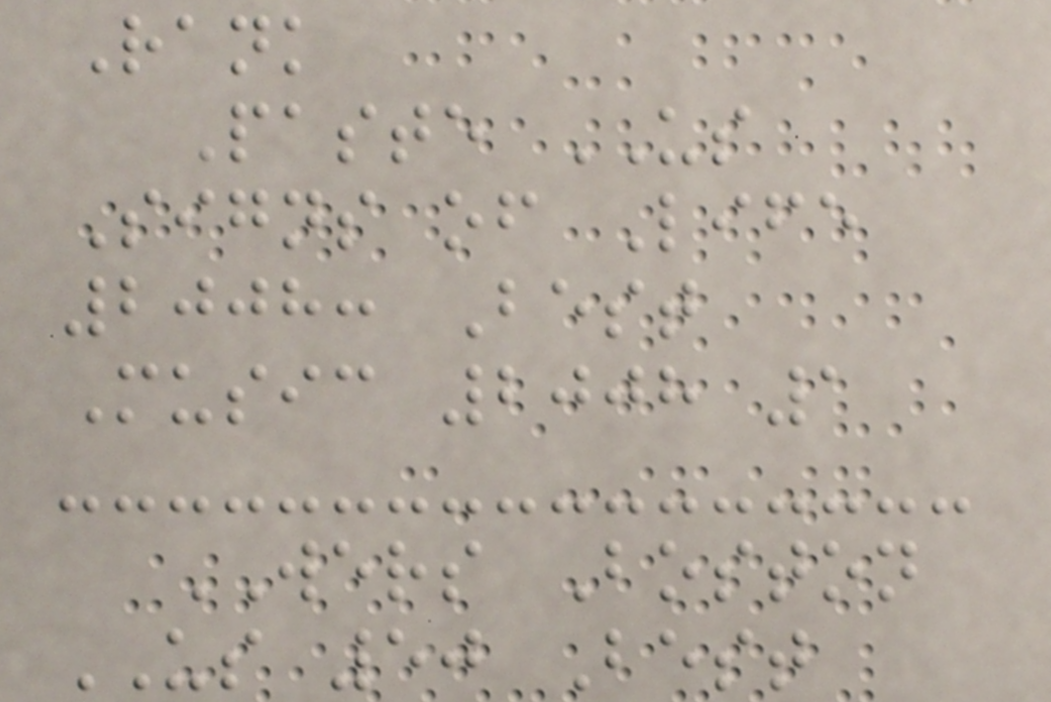Rank
Paste US
Signs of Life
2008: Best
Music 2008 1
WERS Boston
US 50 Best
